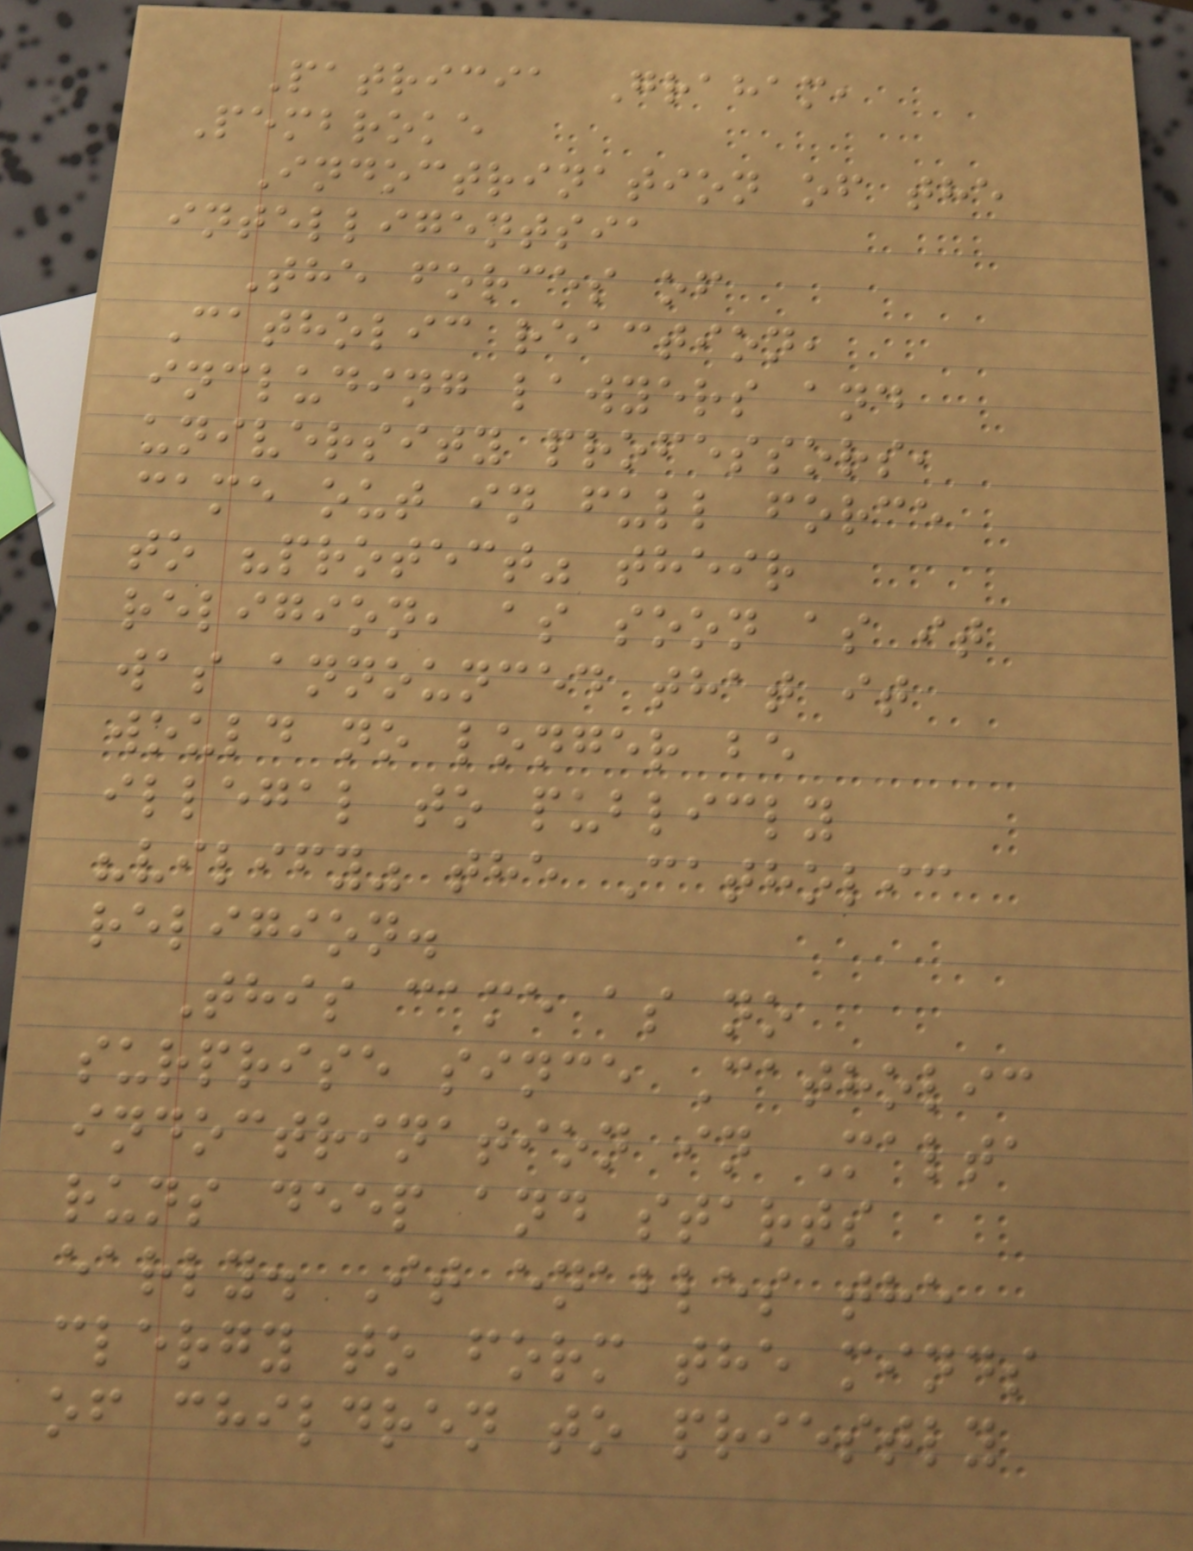Patricia Graham,
Pembroke
Indoctrination of the
intelligentsia
The forces of
Catholic reaction,
including lawyers and
university professors,
came out in full force
to "protect" their
religion, as soon as it
was announced that it
would no longer be
illegal to publicly
"vilify" the Catholic
religion.
This came as no
surprise since Catholic
indoctrination in Malta
runs deep and starts
early. It enables the
clergy to form the minds
of children to priestly
